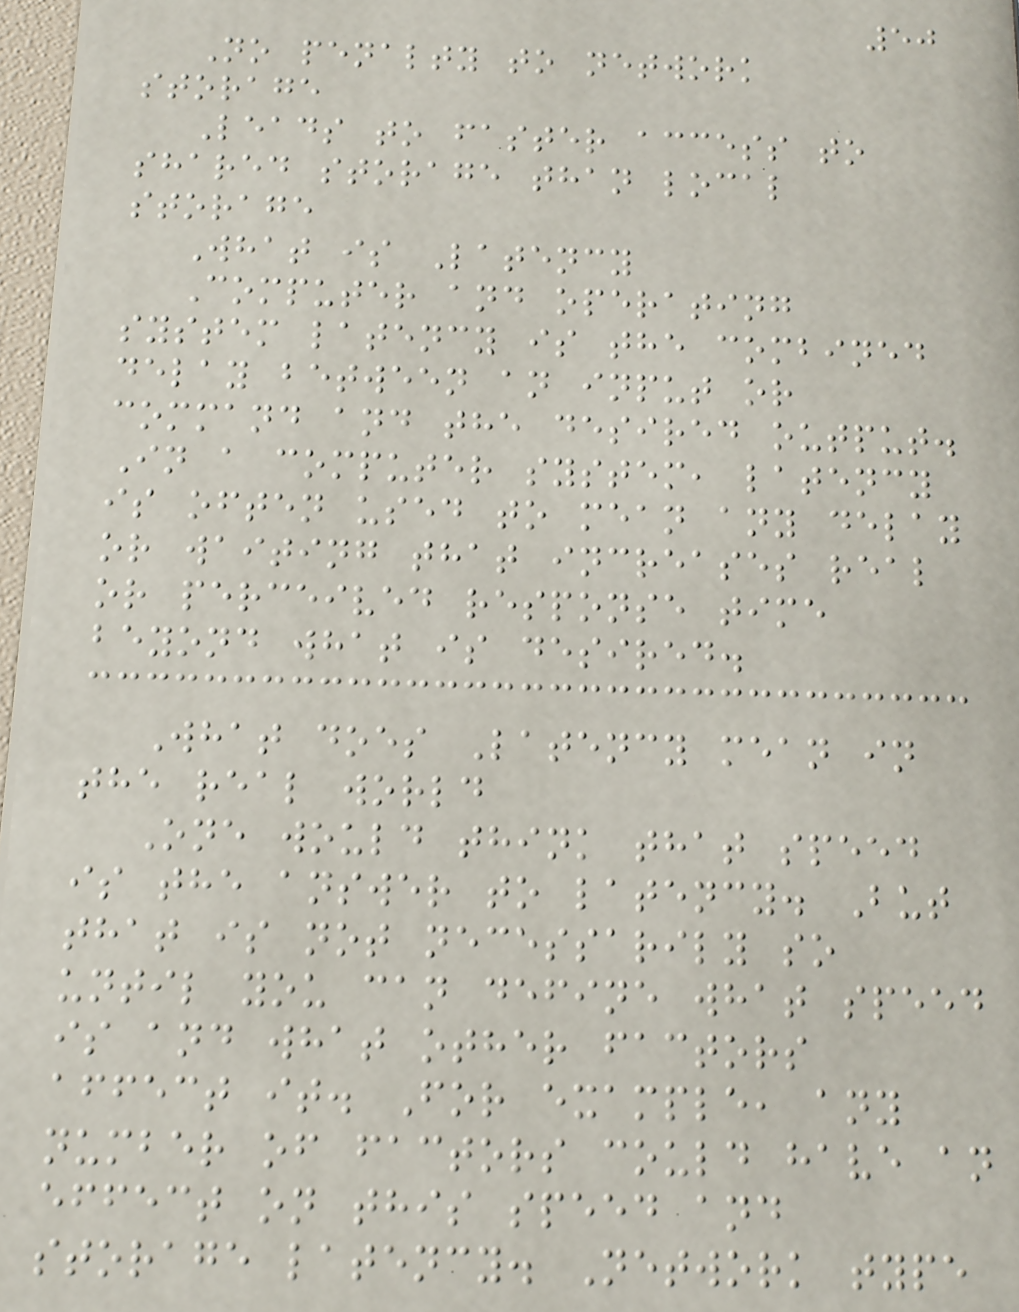50
No penalty to network
storage
Leads to faster access to
shared storage than local
storage
What is Latency
Computer and operating
system latency is the combined
delay between an input or
command and the desired output.
In a computer system, latency
is often used to mean any delay
or waiting that increases real
or perceived response time
beyond what is desired.
What does Latency mean in
the real world
One would think that speed
is the answer to latency. But
that is not necessarily so
until you can define what speed
is and what other factors
affect it. For example, any
number of factors could have an
effect on this speed and
storage latency. Network type
